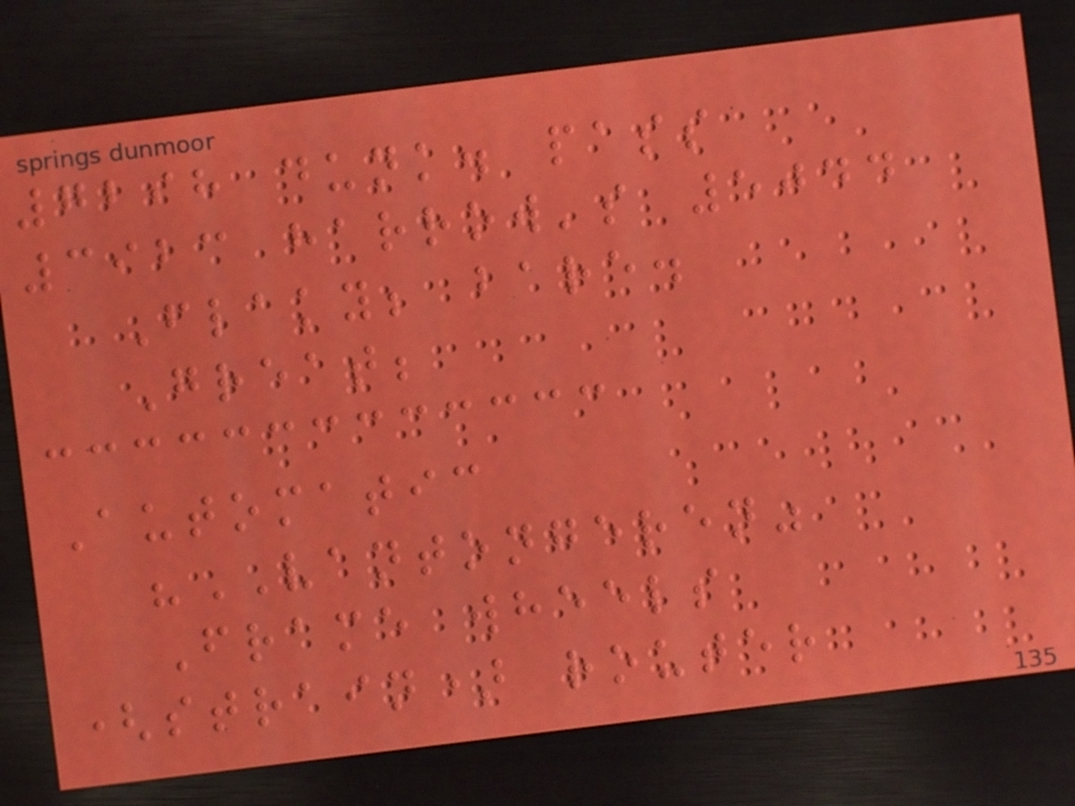7298 dunk. pass
3923 harrow's 5044
Flaky; bare.
Great;
Automatic
"VANTONGEREN"
Frame wheels
(strain) router
